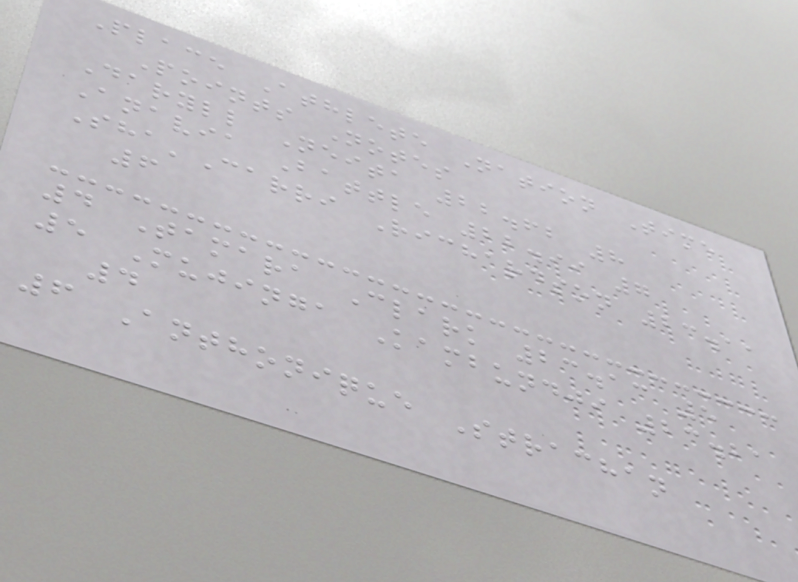Place Athlete Nation Time
Points Notes
Daryll Neita 22.62 8
Anavia Battle 22.99 7
Sha'Carri Richardson 23.11
6
4 Tamara Clark 23.13 5
5 Mujinga Kambundji 23.21
4
6 Anthonique Strachan
